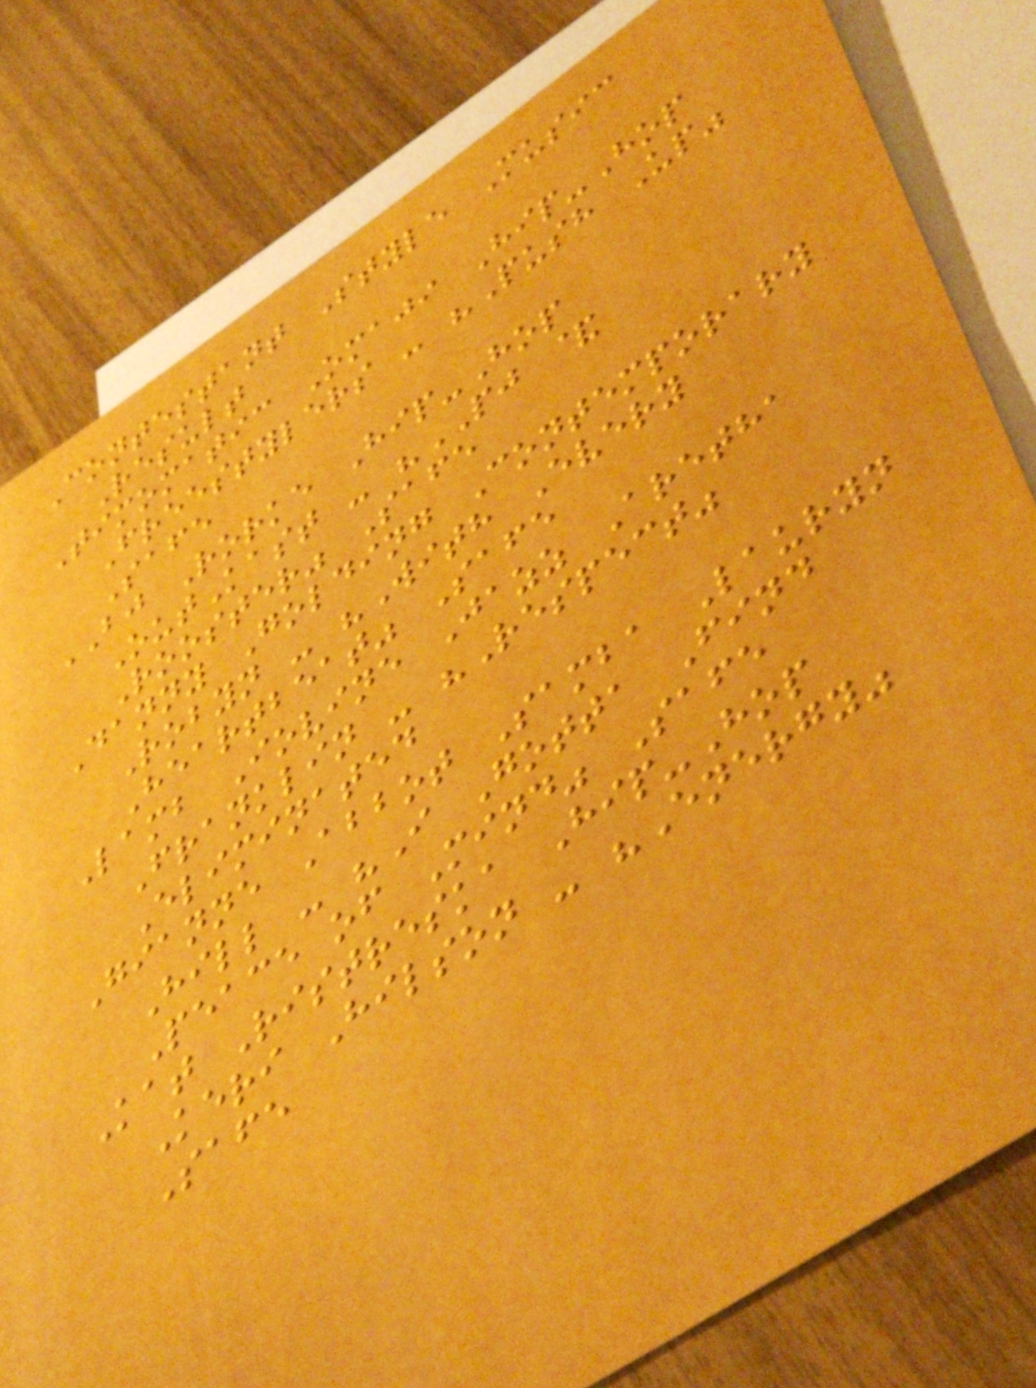Contestant Style Music
Result
Timomatic Omaji Hip-Hop
Freestylers - "Push Up"
Safe
BJ Rorke Hip-Hop
OutKast - "PJ &
Rooster" Safe
Danny Golding Contemporary
Robyn - "With Every
Heartbeat" Safe
Lamb Iovine Jazz Aretha
Franklin - "Respect"
Eliminated
Gianne Abbot Samba Lauryn
Hill - "I Gotta Find
Peace of Mind" Safe
Kat Ristreska Hip-Hop
Keri Hilson - "Energy"
Safe
